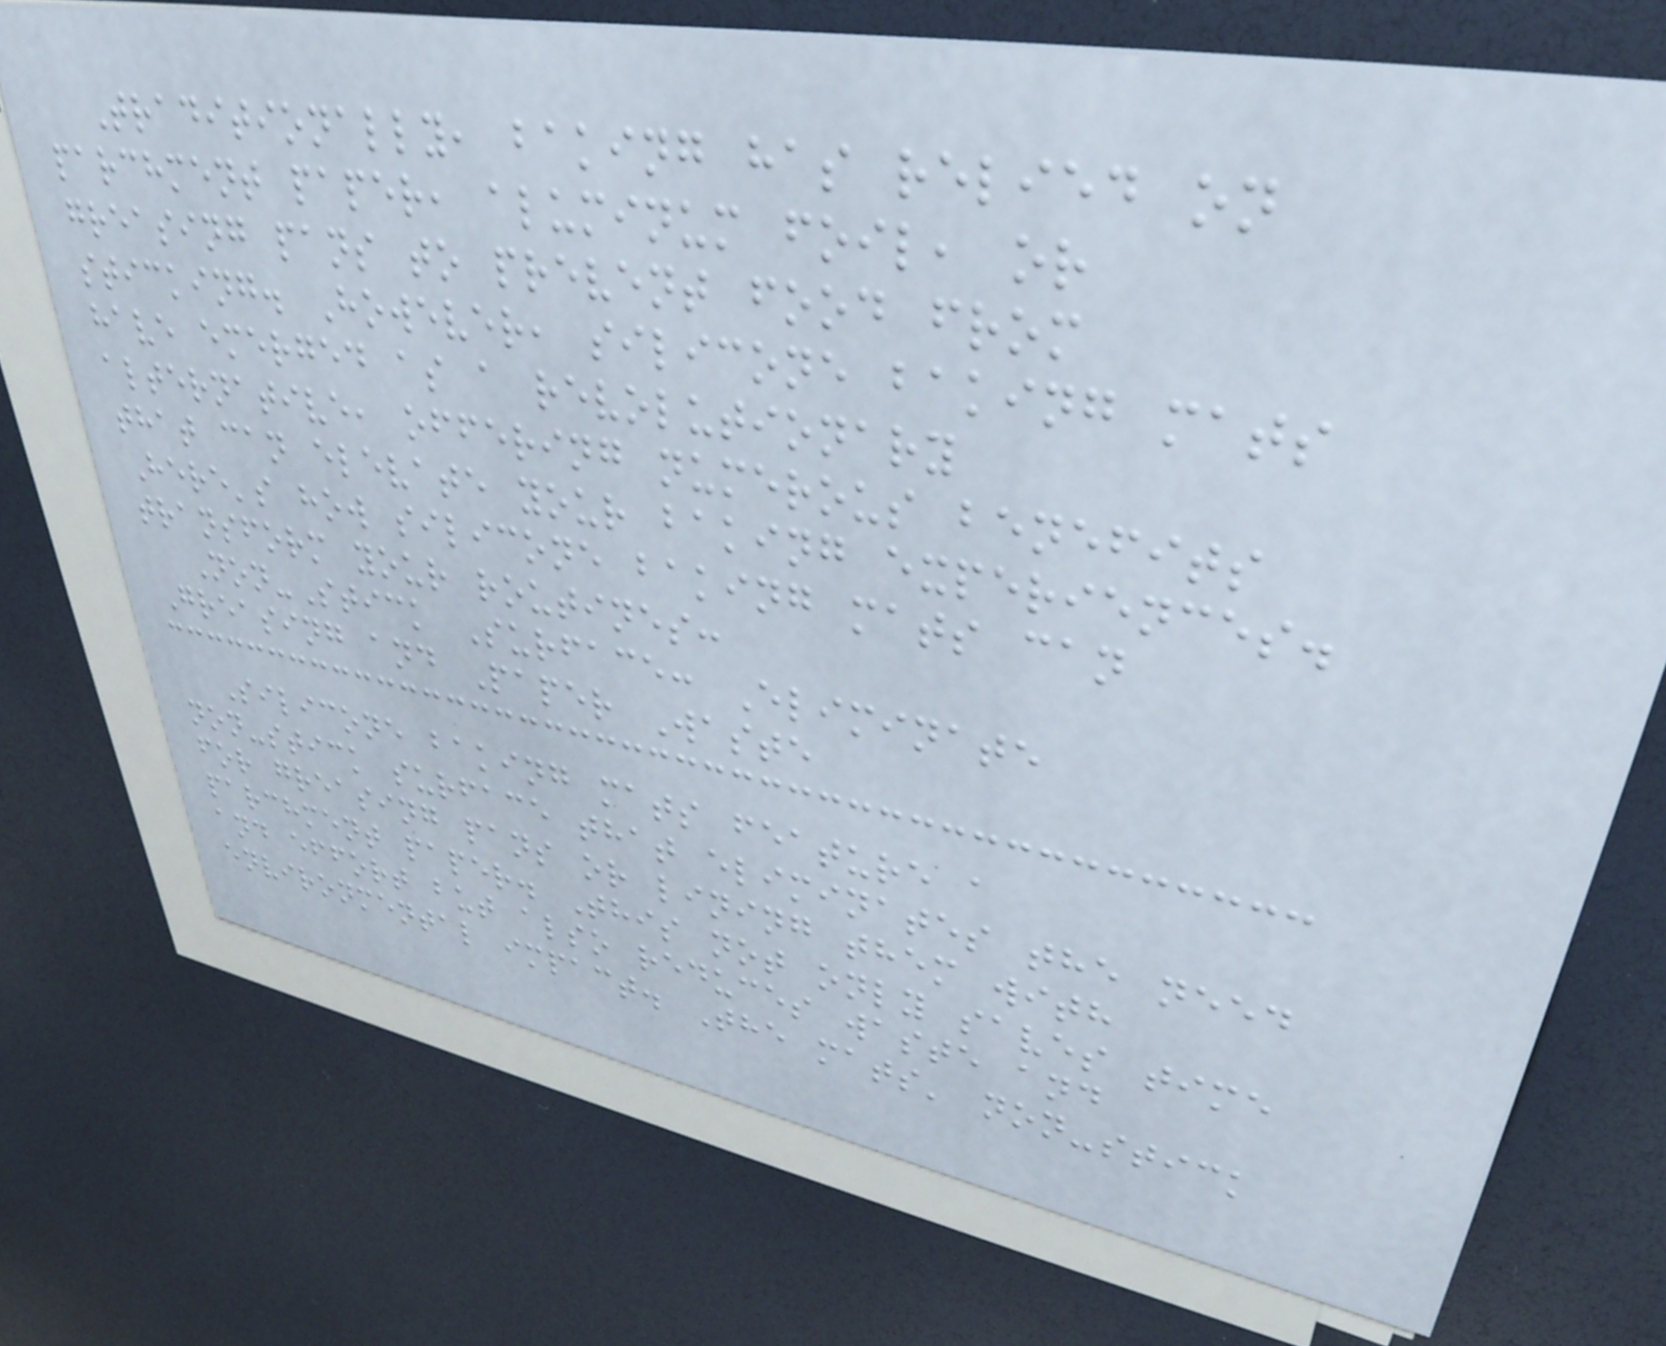Traditionally, baking has relied on
parchment paper, aluminum foil, or
greasing pans to prevent food from
sticking. However, silicone baking mats
have emerged as a revolutionary
alternative, offering numerous benefits
that can elevate your baking experiences.
Here's how silicone baking mats can
transform your routines:
Non-Stick Surface: Eliminate
Greasing and Paper Waste
Silicone baking mats feature a
non-stick surface that eliminates the need
for greasing pans or lining them with
parchment paper. This not only saves time
and effort but also reduces waste and
environmental impact. The mats' non-stick
